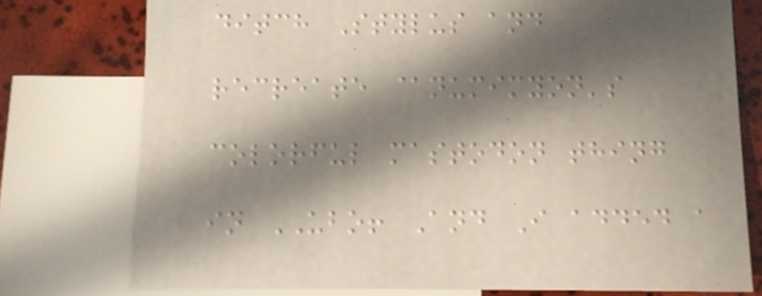ditch Stylus and
recreate @numimyon's
colorful mastodon thing
in UBO! And I added a
